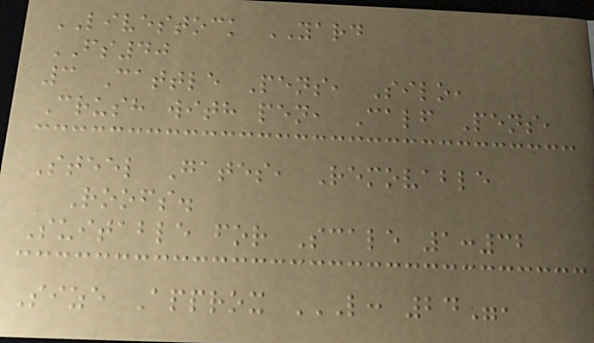LIVESTOCK YARD
FS40
3 Cattle Pens, Silo,
Crush with pen, Calf Pens,
Steel Gates, Removable
Roofs.
Suitable for Scale 1:32
Size Approx L: 24",
